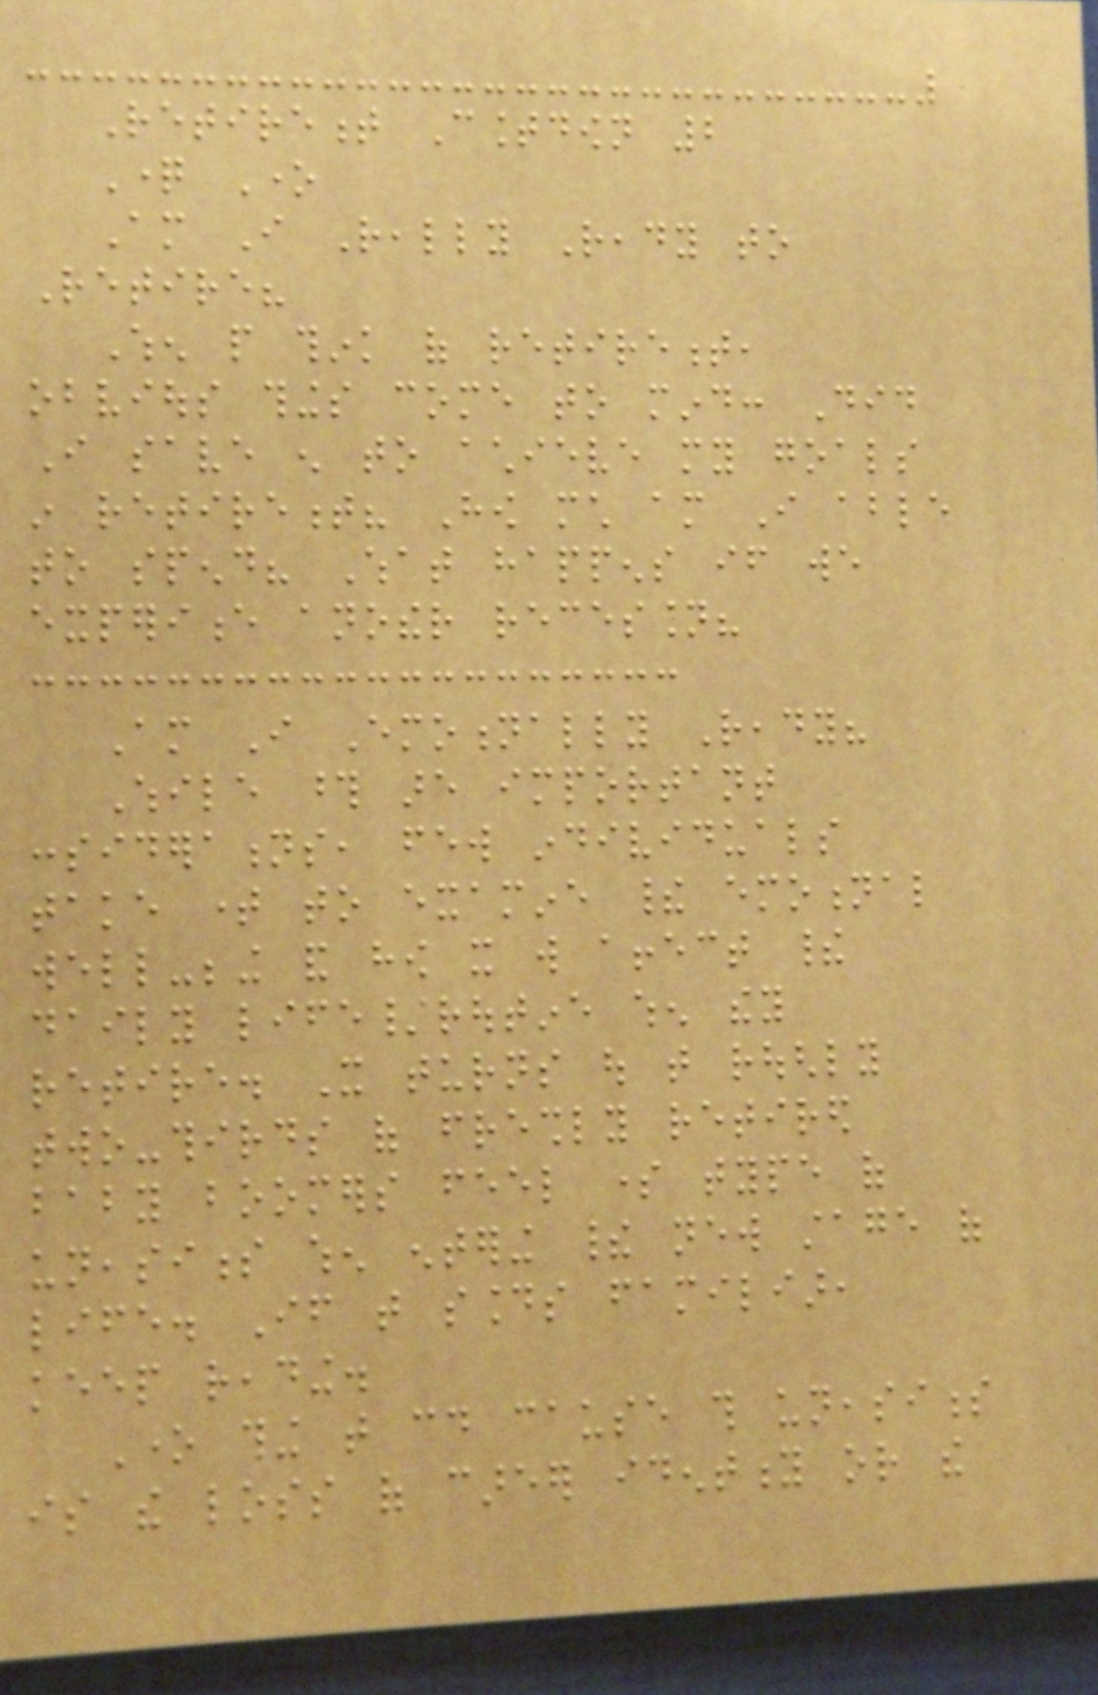Retirement Countdown 2
Question One
Am I Really Ready to
Retire?
When people think of retirement,
obvious things come to mind: Did
I save enough to achieve my goals
in retirement? How much am I able
to spend? What happens if we
experience another recession?
Am I Emotionally Ready?
While those are important
considerations, few individuals
take time to examine their emotional
well-being and how it will affect their
daily life/routine when they
retire. It turns out that roughly
two-thirds of freshly retired
baby boomers feel some type of
uneasiness when entering their new stage of
life. If that sounds familiar,
keep reading.
One thing that could cause this uneasiness
is the loss of career identity or the
